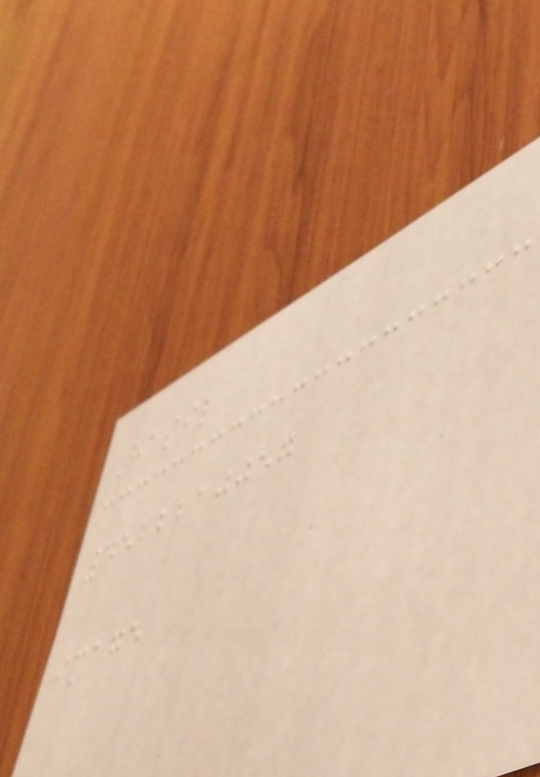Hasil
4522210057
image
